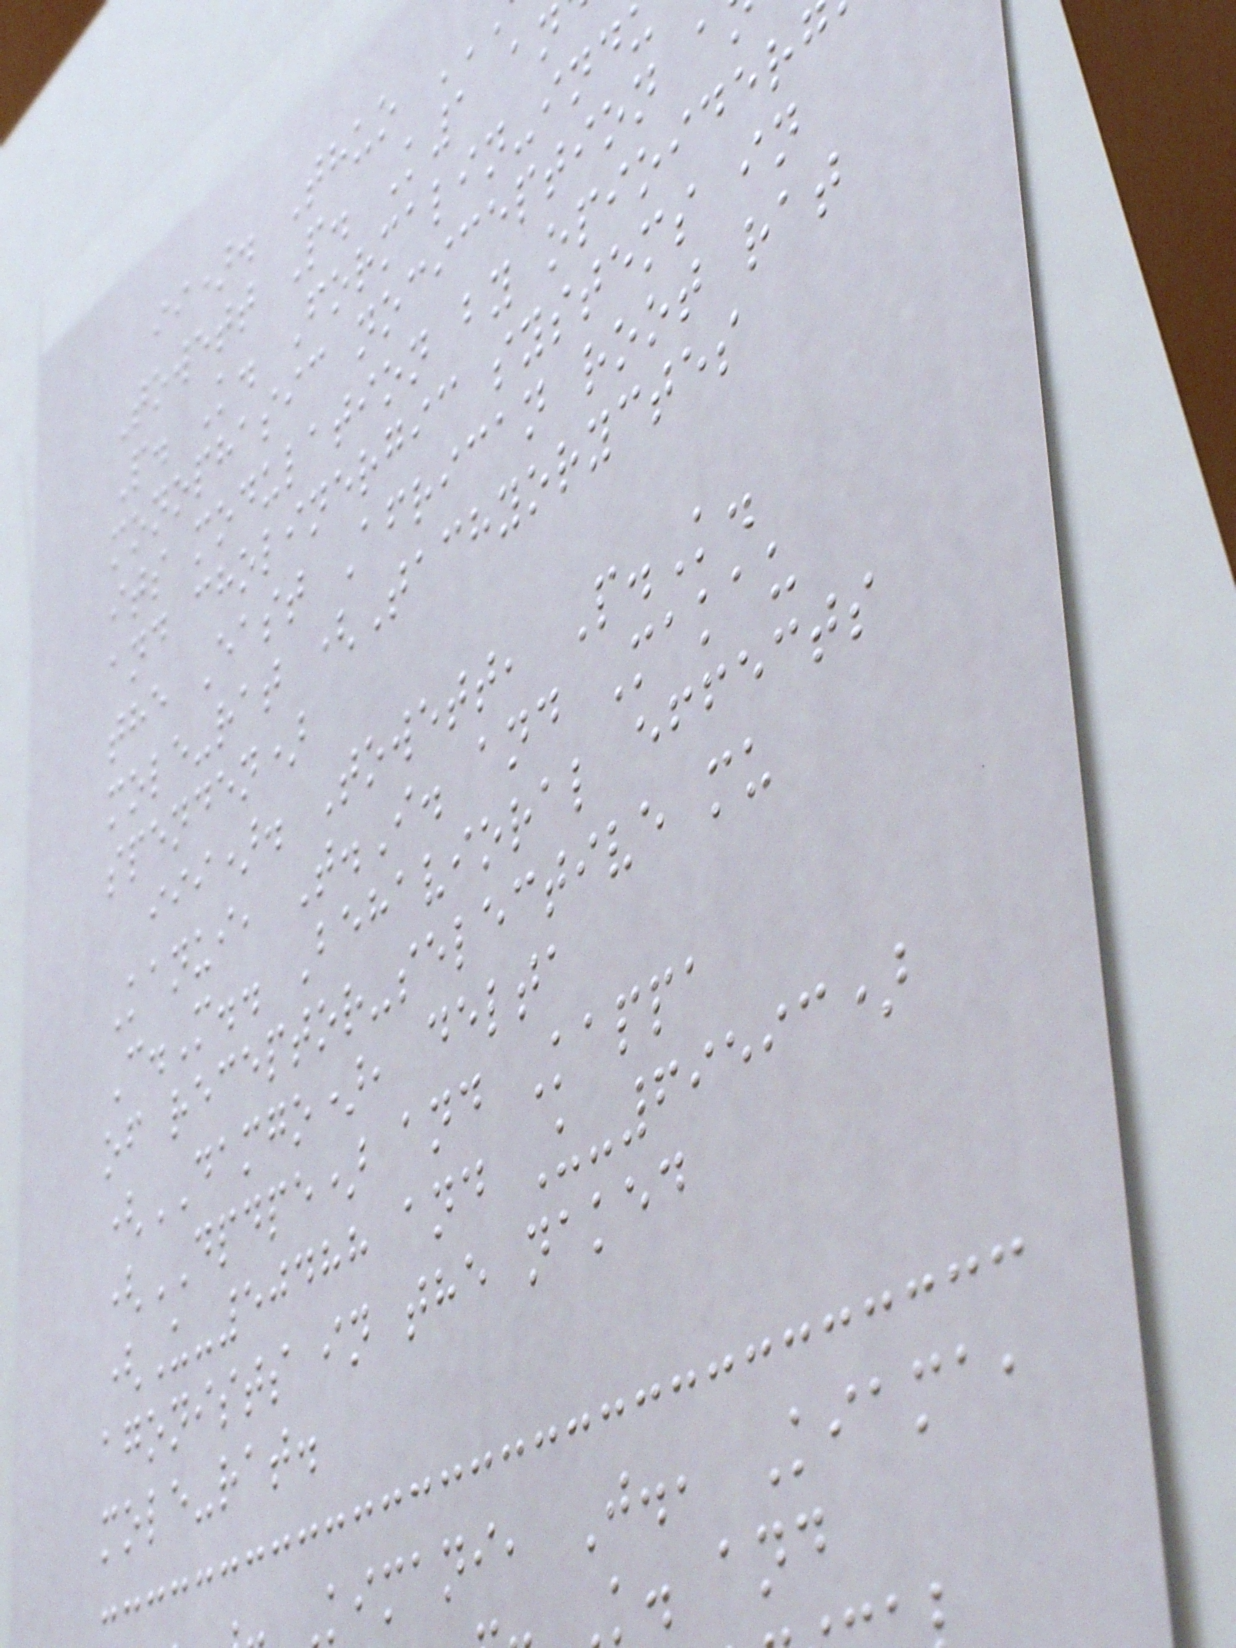ii). Thuo
Towett P. K1 an
P. K. Formalin-ind
monophasic nociception a
its modulation by opioider
and cholinergic systems in
the East African root rat
mole-rat (Tachyoryctes
spenden)
iii). Towett, P.K.
Kanui, T.I. and Makau
C.M.. Behavioral effects
of receptor-selective mu
(DAMGO), delta
(DPDPE) and Kappa
(U-50488 and U-69593)
agonists in the naked
mole-rat.
kimani, J., Kiama,
k. and
